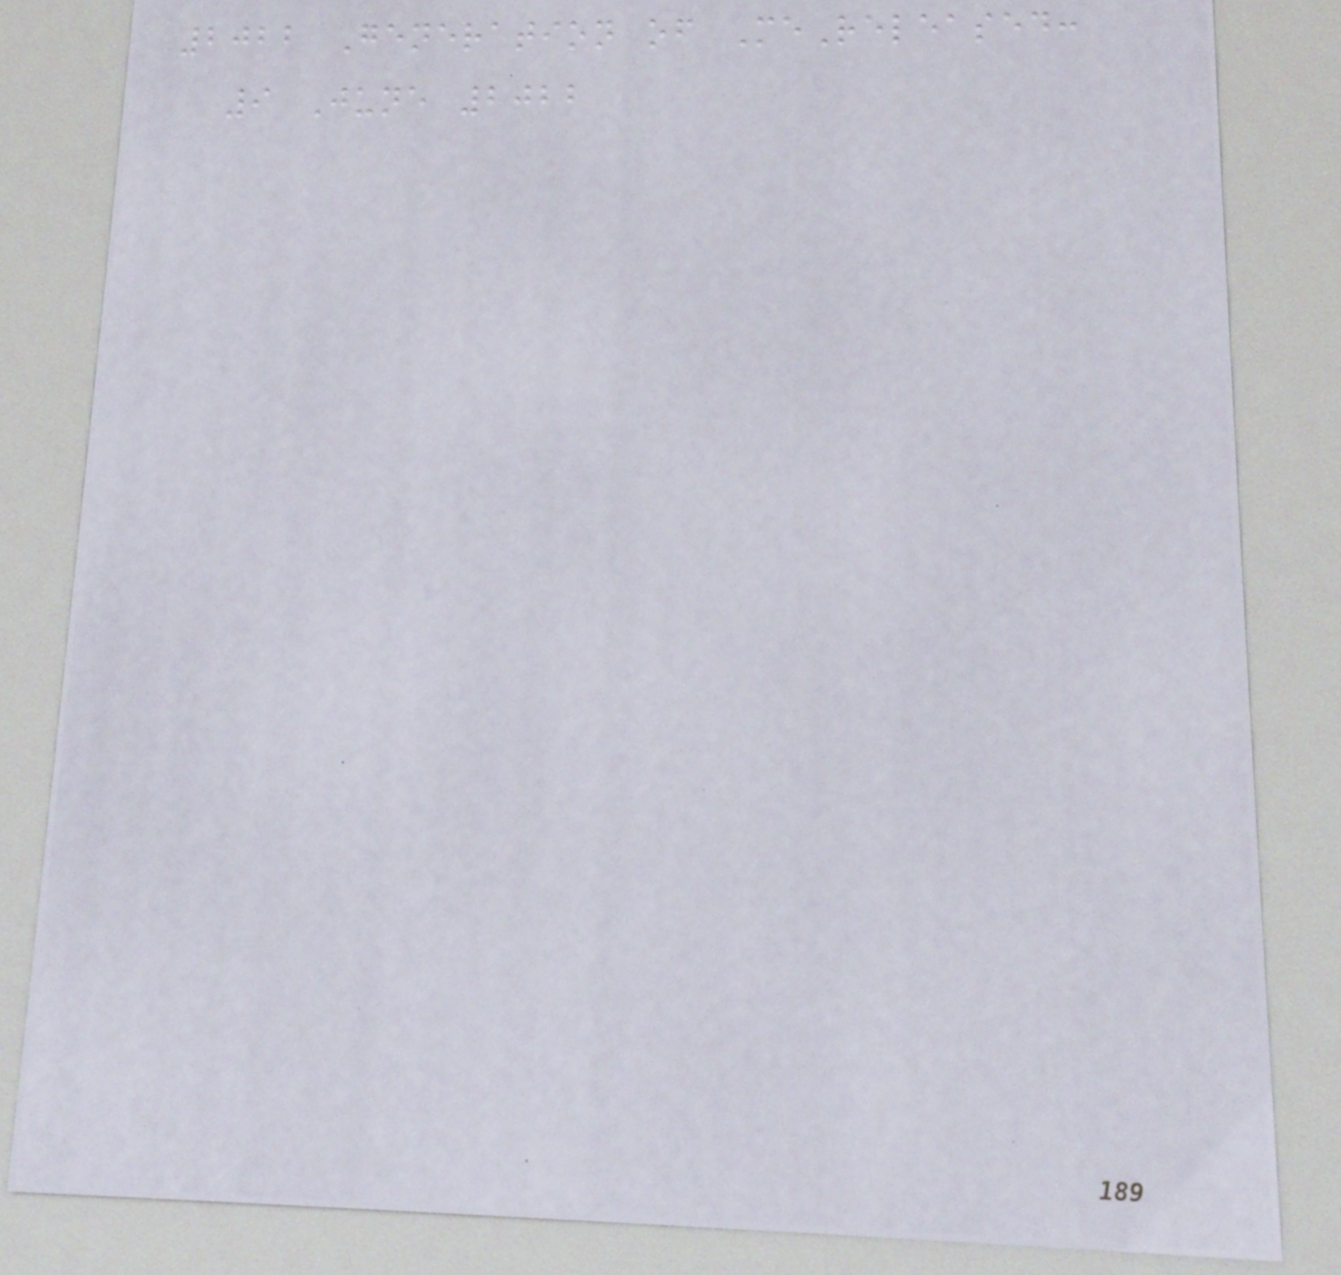2022 Generation of MeReleased:
9 June 2022
